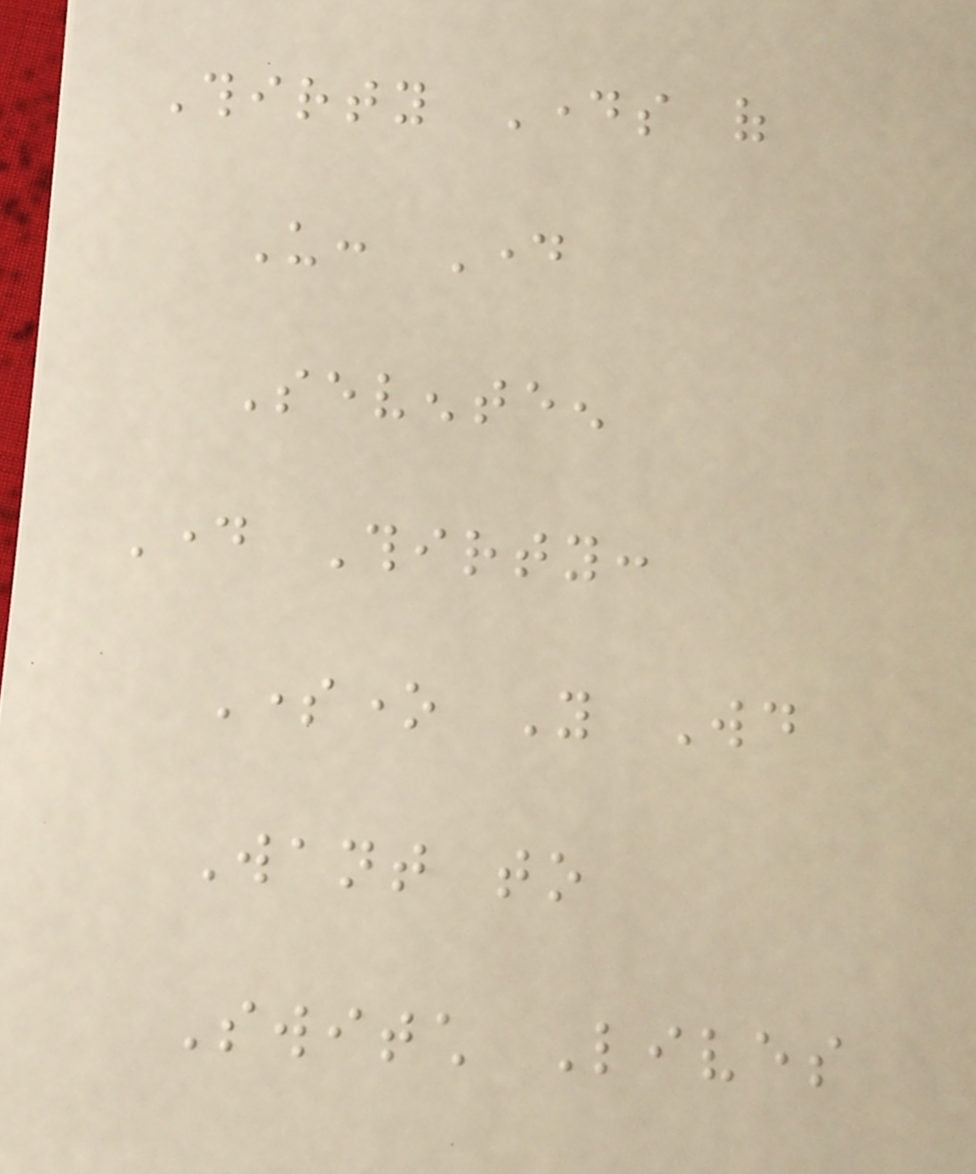Thirty Days of
Us: Day
Seventeen
Day Thirty:
Someone You Would
Want to
Switch Lives
